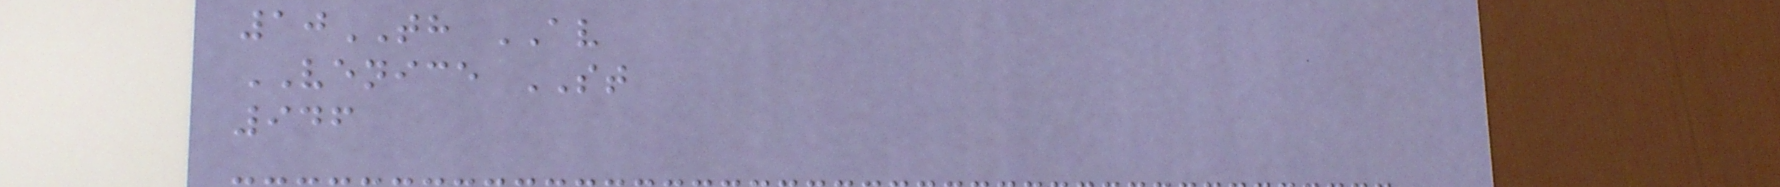10TH AV
VENICE ST
946
